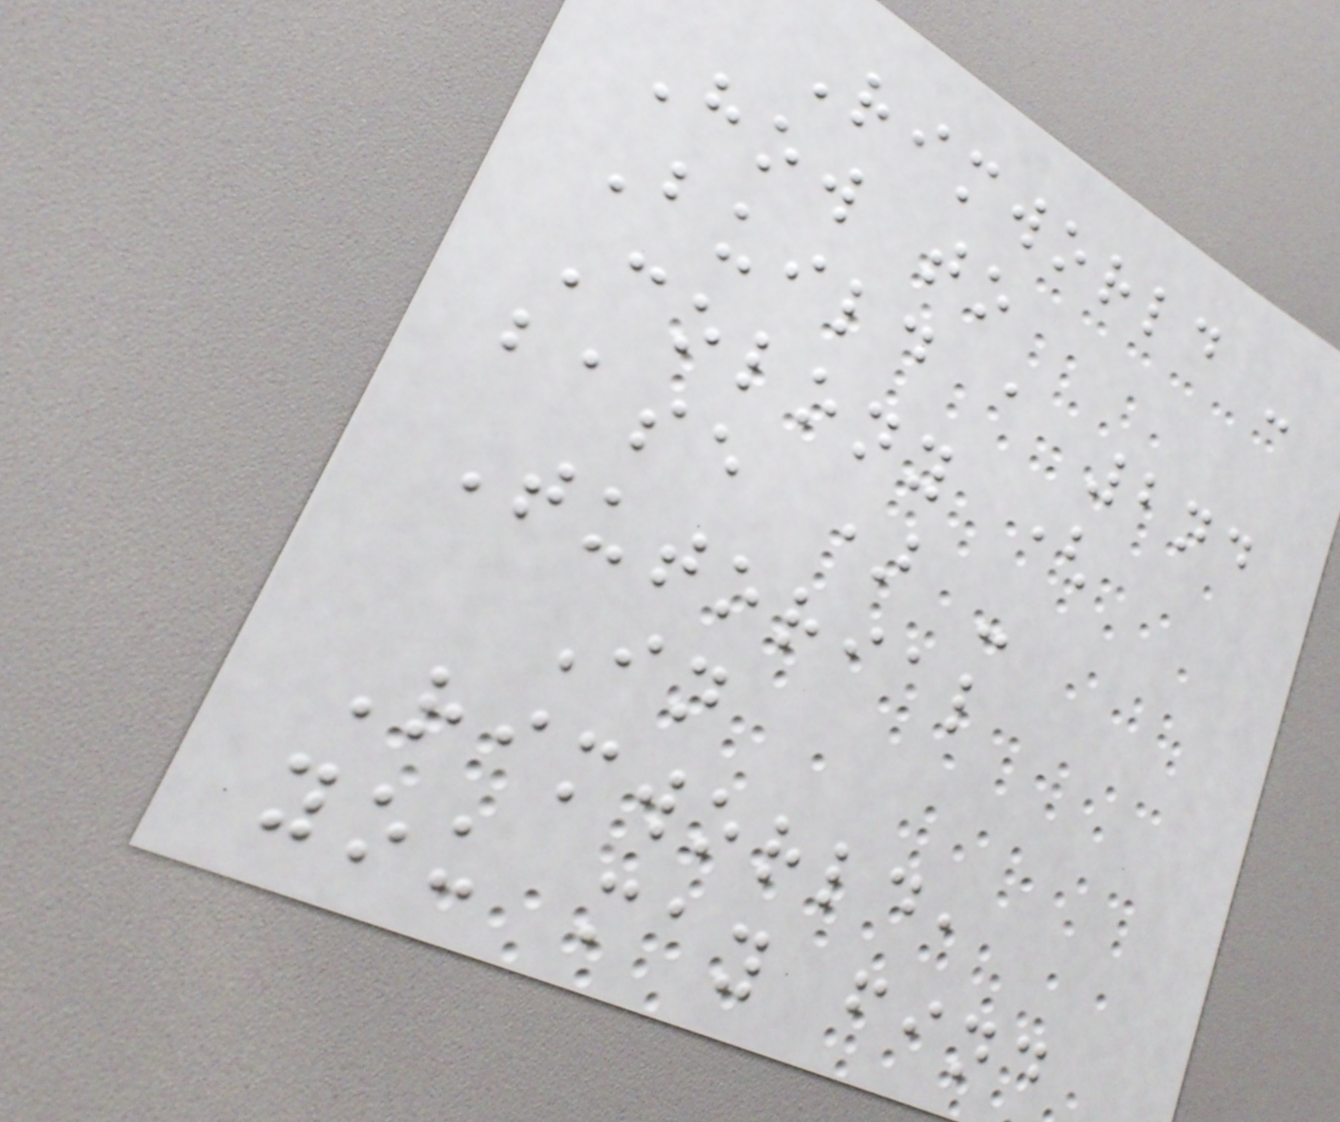Rimworld -
How to
Build a 2nd
Colony (
base ) -
Tutorial
In
Rimworld,
you may find
